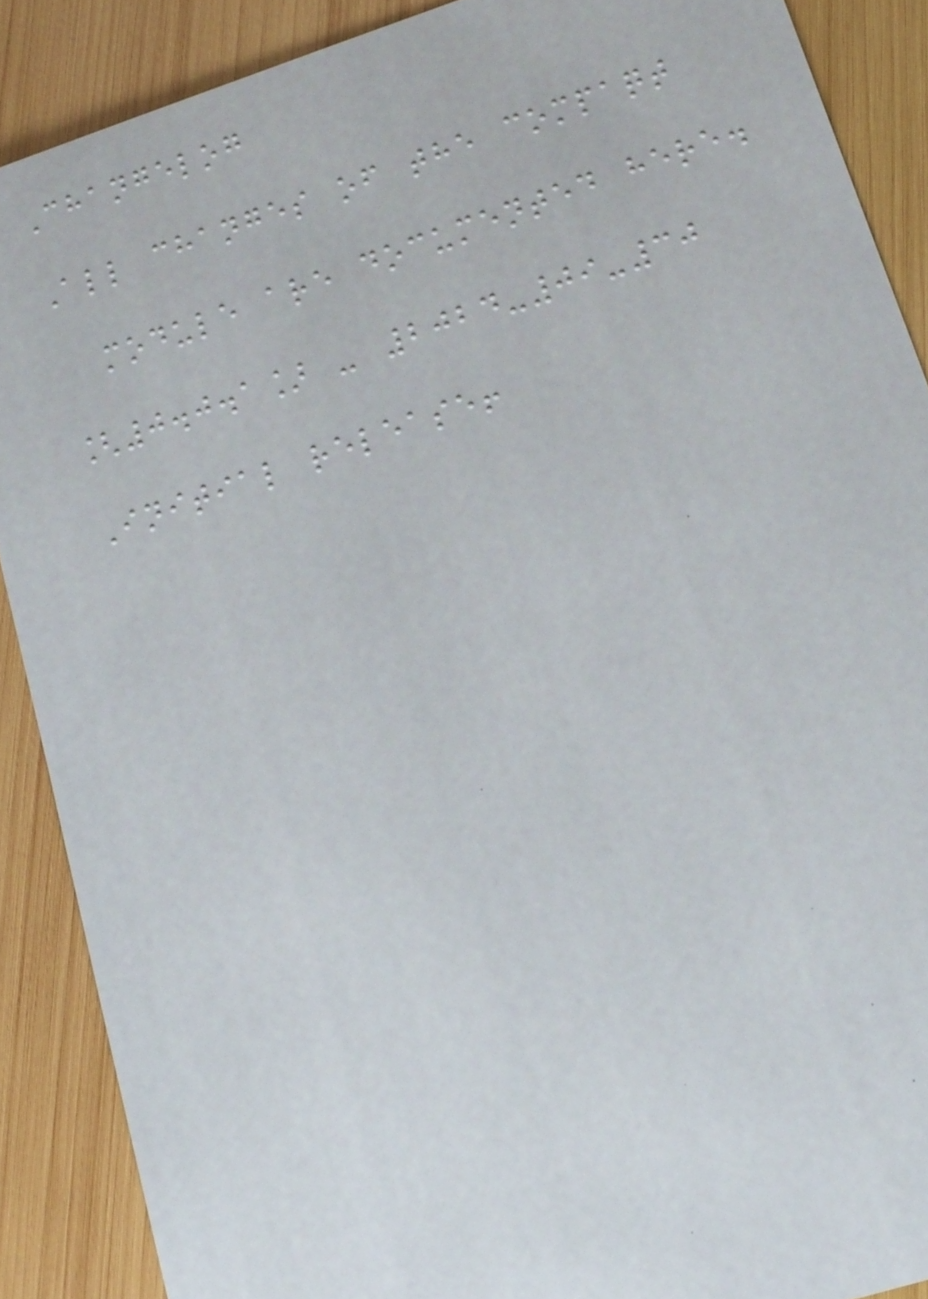Changelog
All changes of the compaqt
module are documented here.
[0.0.1] - 2024-09-30
Initial release!
